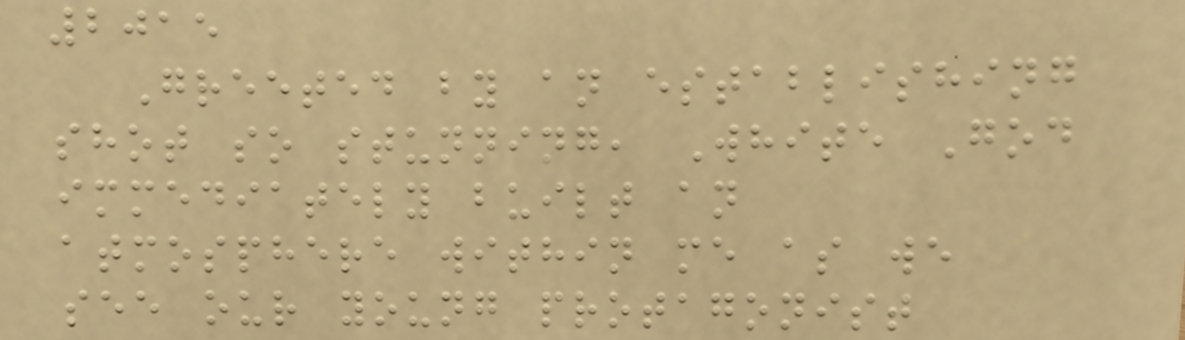2015
Greeted by an establishing
shot so stunning, White God
immediately built an
atmosphere within me as we
see our young protagonist
